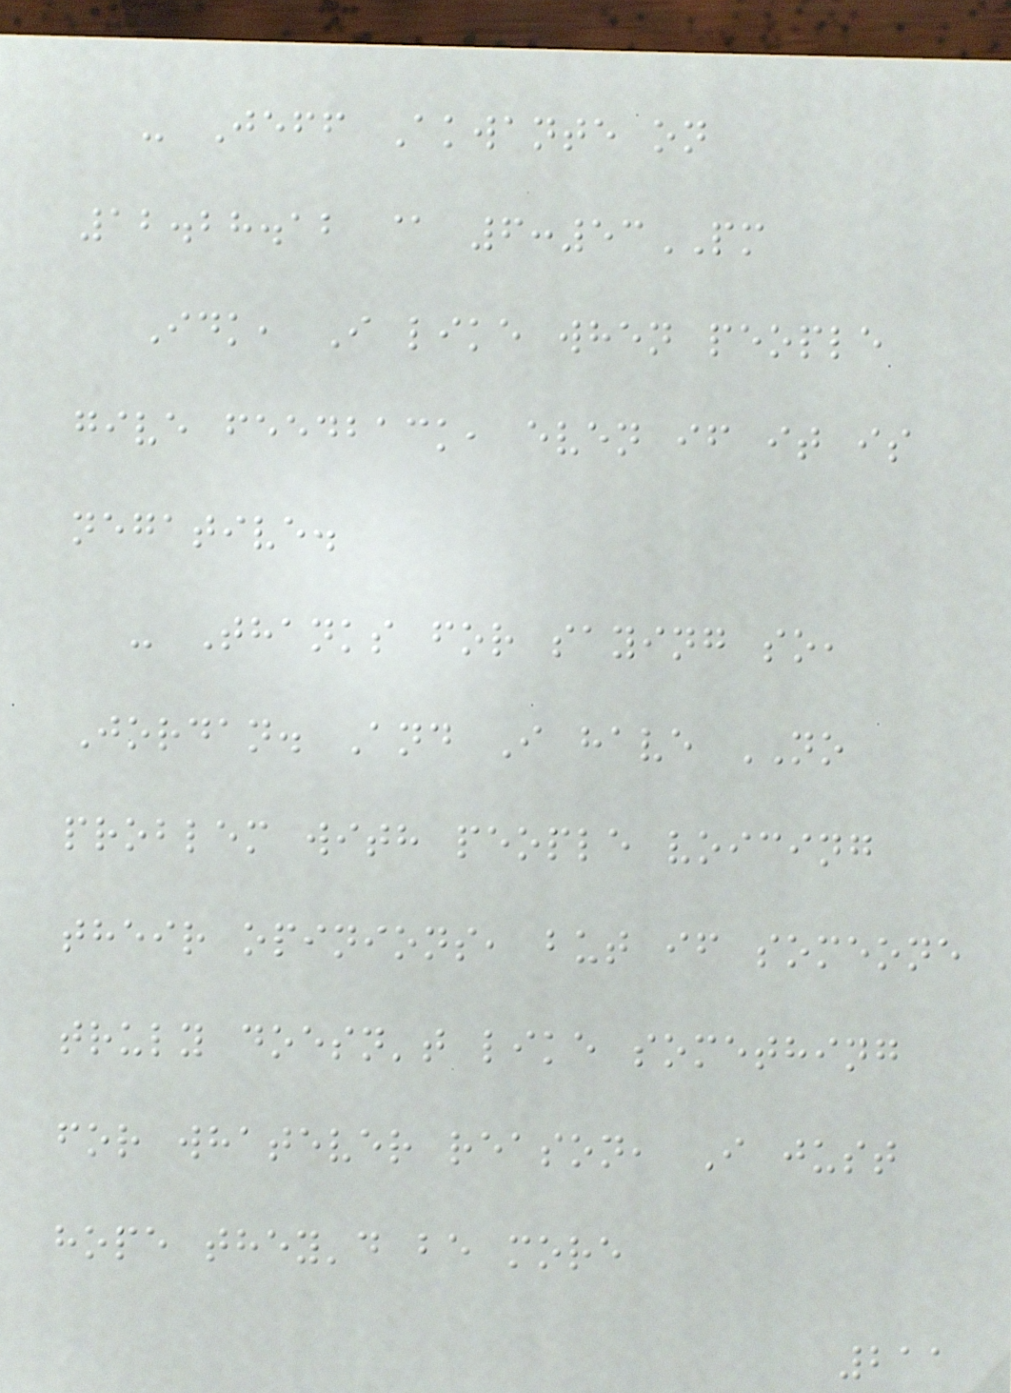- Jeff Akwante on
12.28.12 @ 6:53PM
Idk, I like when people
give feedback, even if it is
negative.
- Thanks for saying so,
Jordan. And I have NO
problem with people voicing
their opinions, but if someone
truly doesn't like something
for whatever reason, I just
hope they'd be more
211
